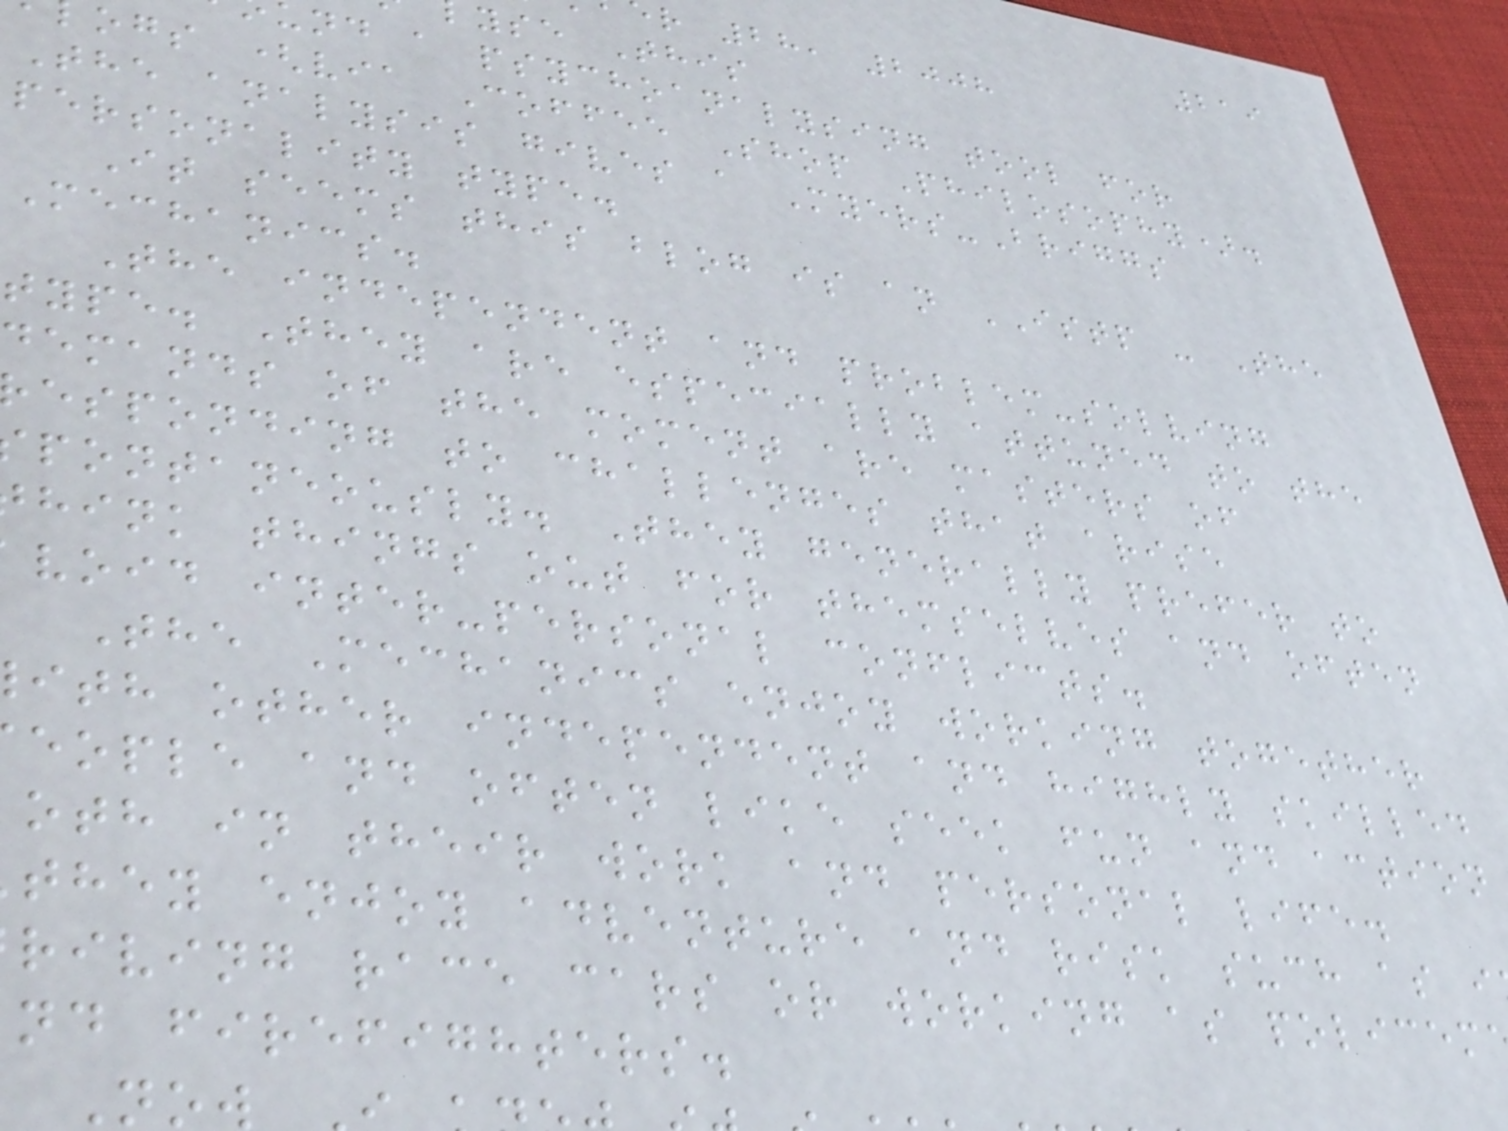219
r 28, 2008
yse This
nd a psychoanalysing tool for
ogs (via Coffee Shop Philosophy).
The analysis gives a Myers-Briggs
personality type.
It seems this blog is an ISTP - The
Mechanics.
The independent and problem-solving
type. They are especially attuned to the
demands of the moment are masters of
esponding to challenges that arise
pontaneously. They generally prefer to
hink things out for themselves and often
void inter-personal conflicts.
The Mechanics enjoy working together
ith other independent and highly skilled
eople and often like seek fun and action
oth in their work and personal life.
they enjoy adventure and risk such as i
riving race cars or working as policem
nd firefighters.
